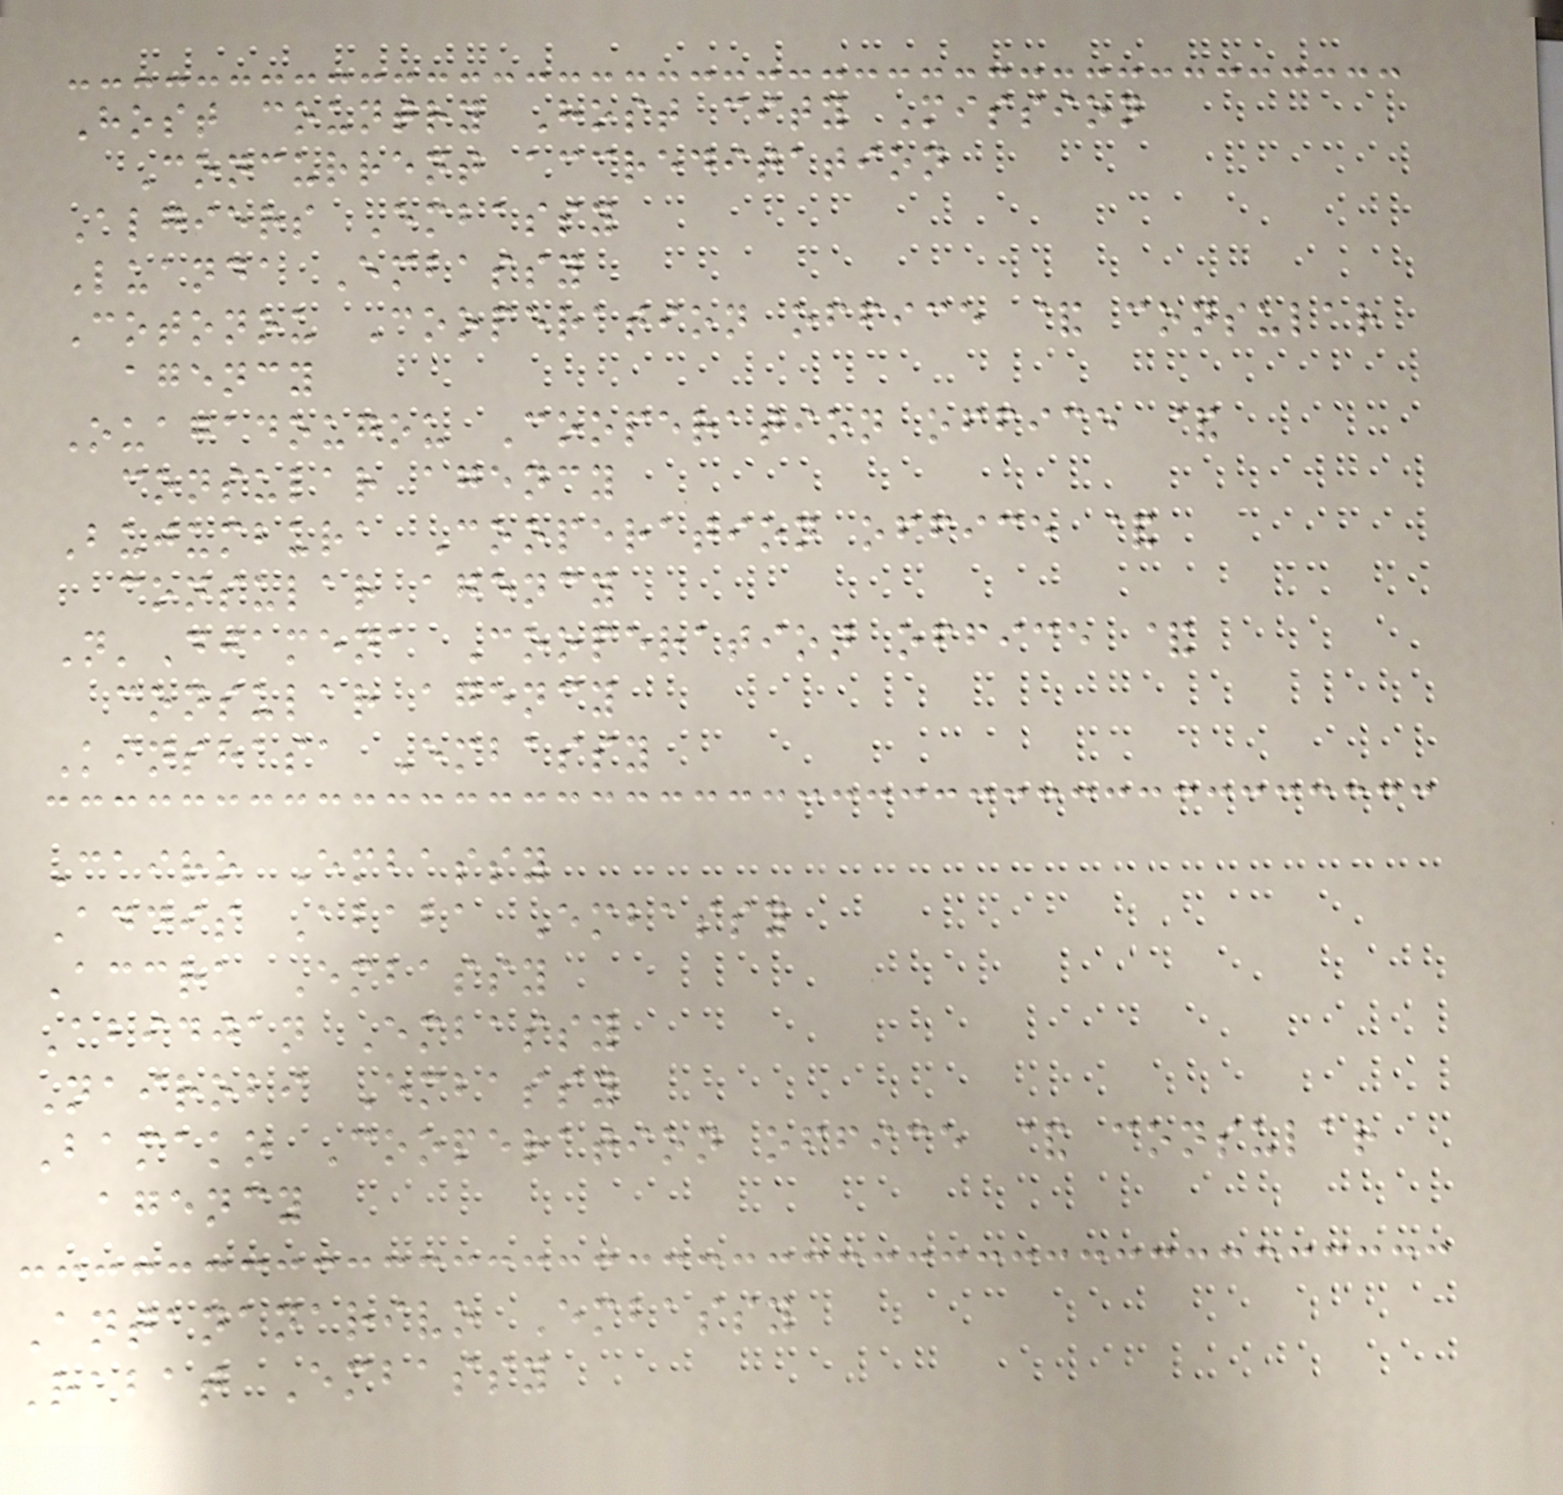Host country Host city Mission
Concurrent accreditation
Algiers Embassy
Luanda Embassy
Cotonou Cooperation office & consular
agency
Ouagadougou Cooperation office &
consular agency
Bujumbura Cooperation office &
consular agency
N'Djamena Cooperation office &
consular agency
Kinshasa Embassy
Cairo Embassy
Addis Ababa Embassy
Accra Embassy
Abidjan Embassy
Nairobi Embassy
Bamako Cooperation office & consular
agency
Antananarivo Embassy
Rabat Embassy
